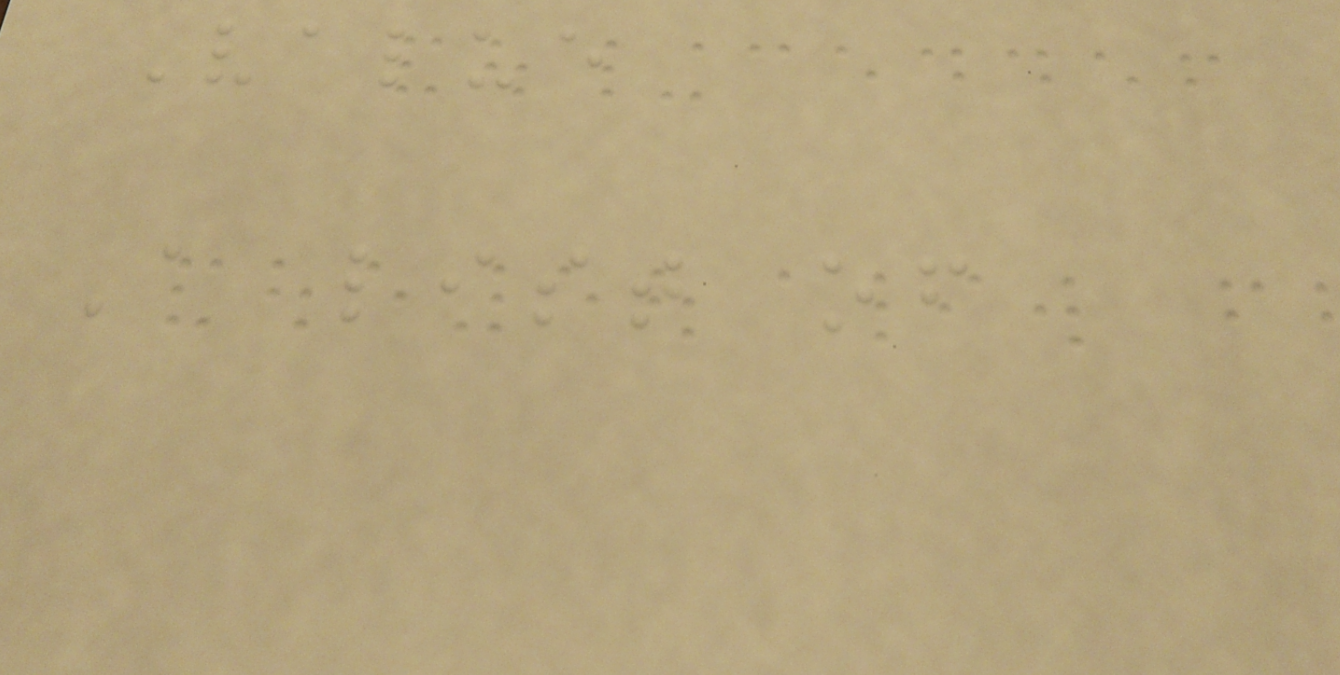Value
A list of
